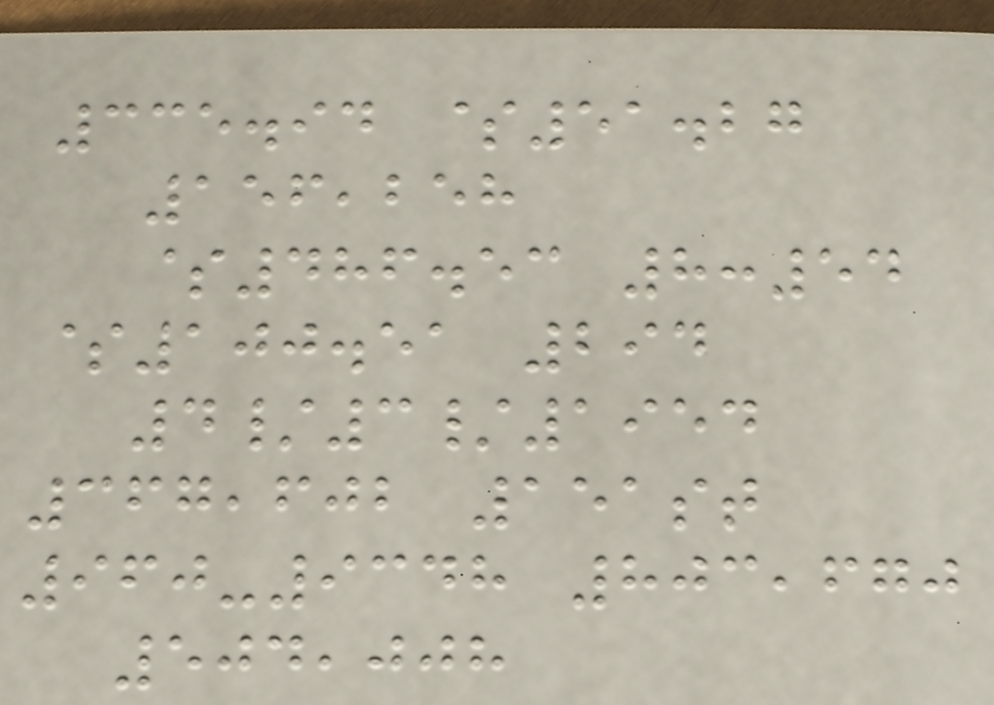335.94 $51.27
156,258
$486.53 8:54
$100.51 294
4/3/1954
367,602 151st
960-9348 803,670
504,008
